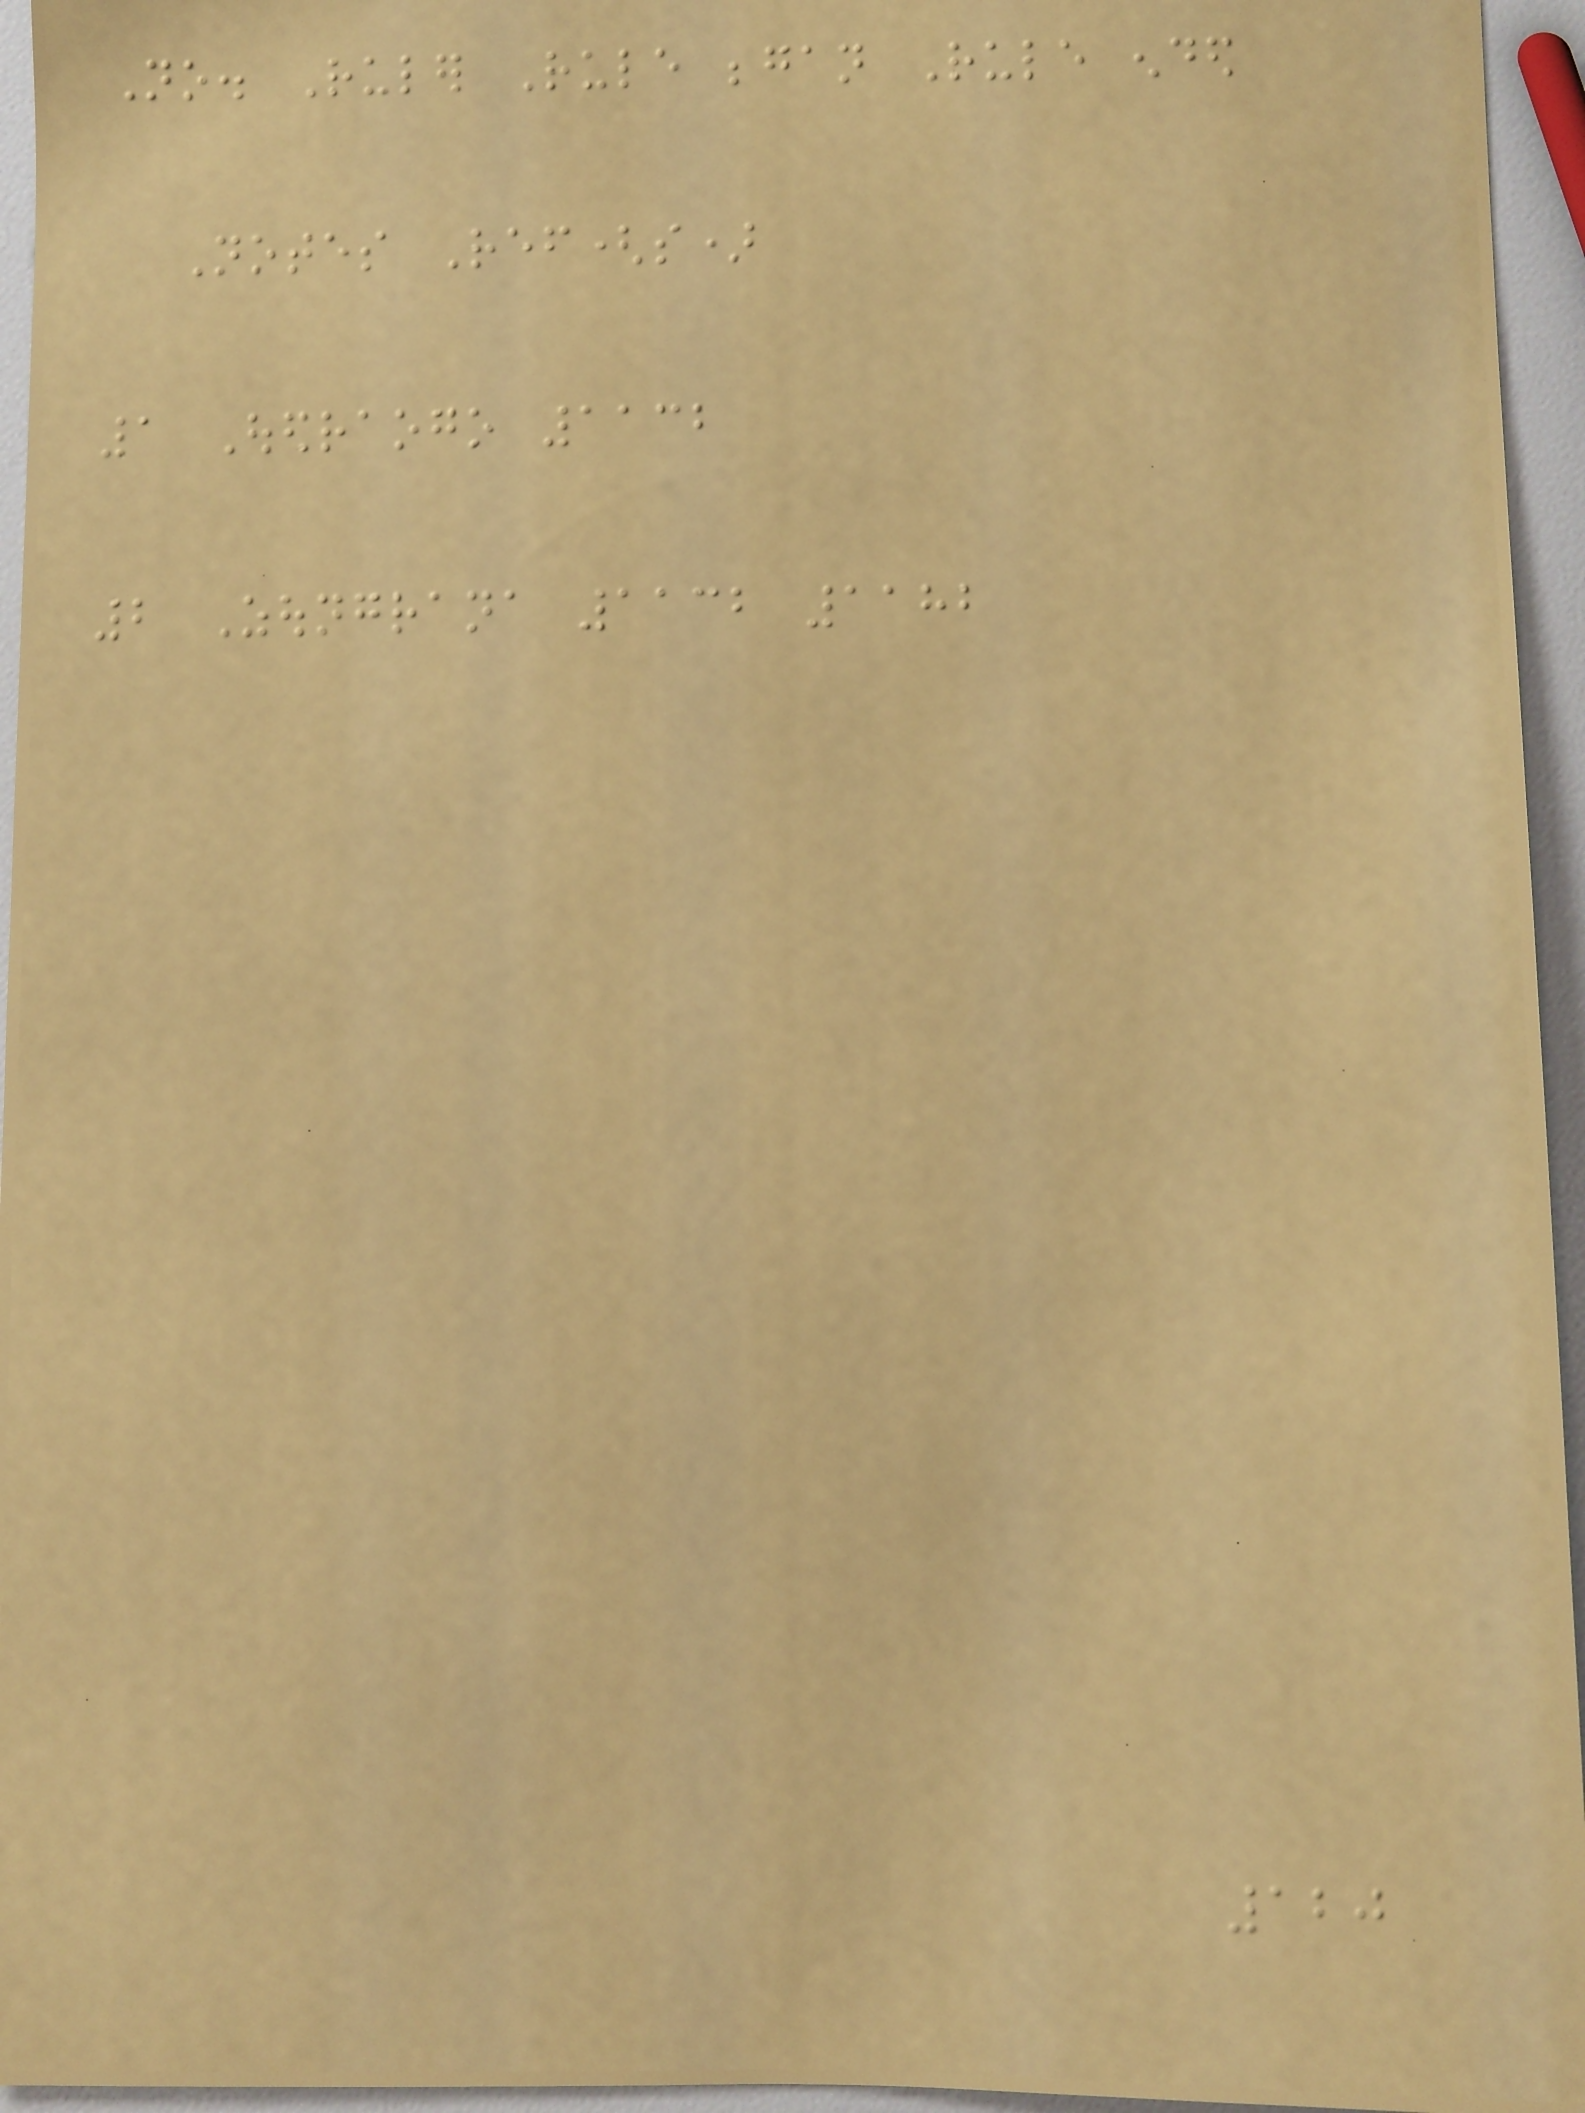No. Ruler Rule began Rule ended
Notes Ref(s)
1 Ouedraogo 1132
2 Zoungrana 1132 1182
120
